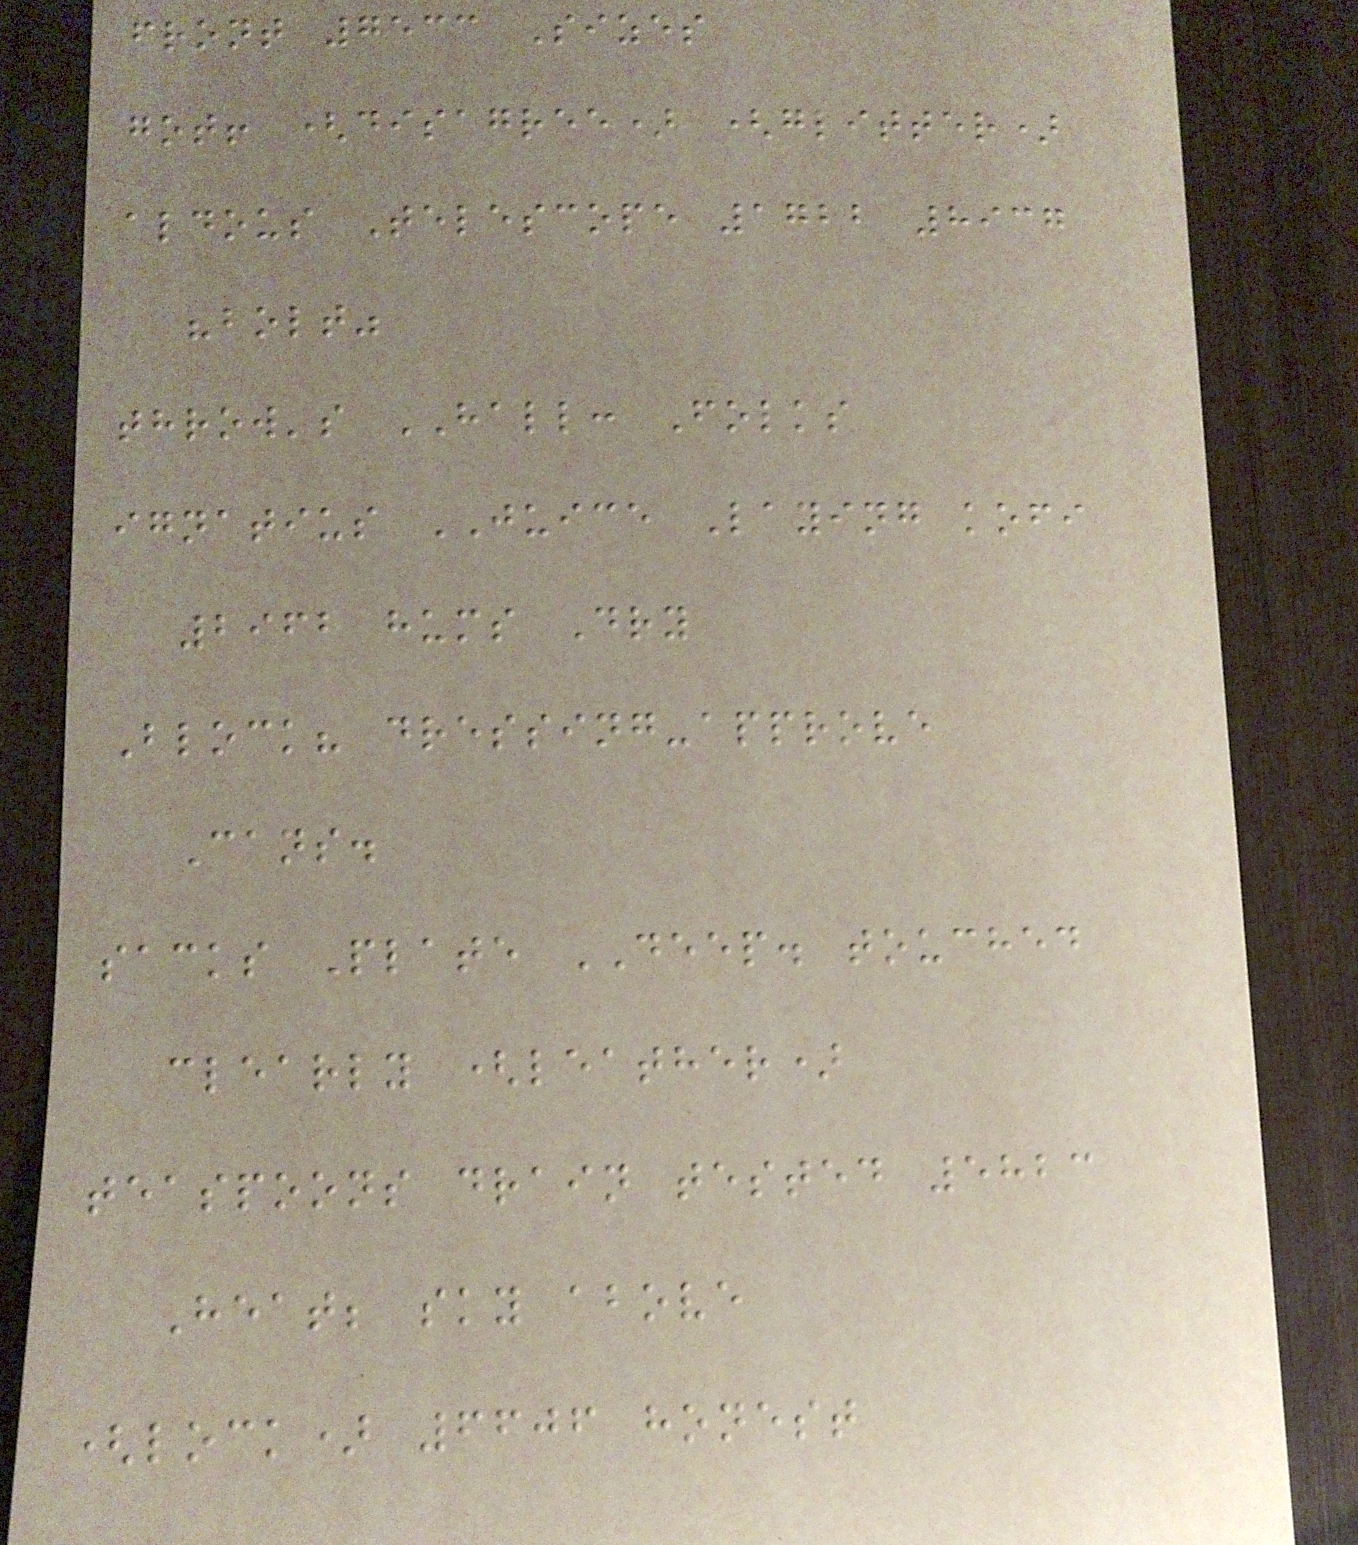front 7533 Sizes
got! (disagree) (glitter)
aldous Telescope 1722 8937
"bolt"
throw's HALL: Folks
ignatius JUICE Laying kofi
2962 hums Dry
Block? dressing-approve
Cans.
sacks Plate DEEP. touched
clearly (leather)
teaspoons drain tested 5823
Heat; sky above
(lock) 6606 honest
